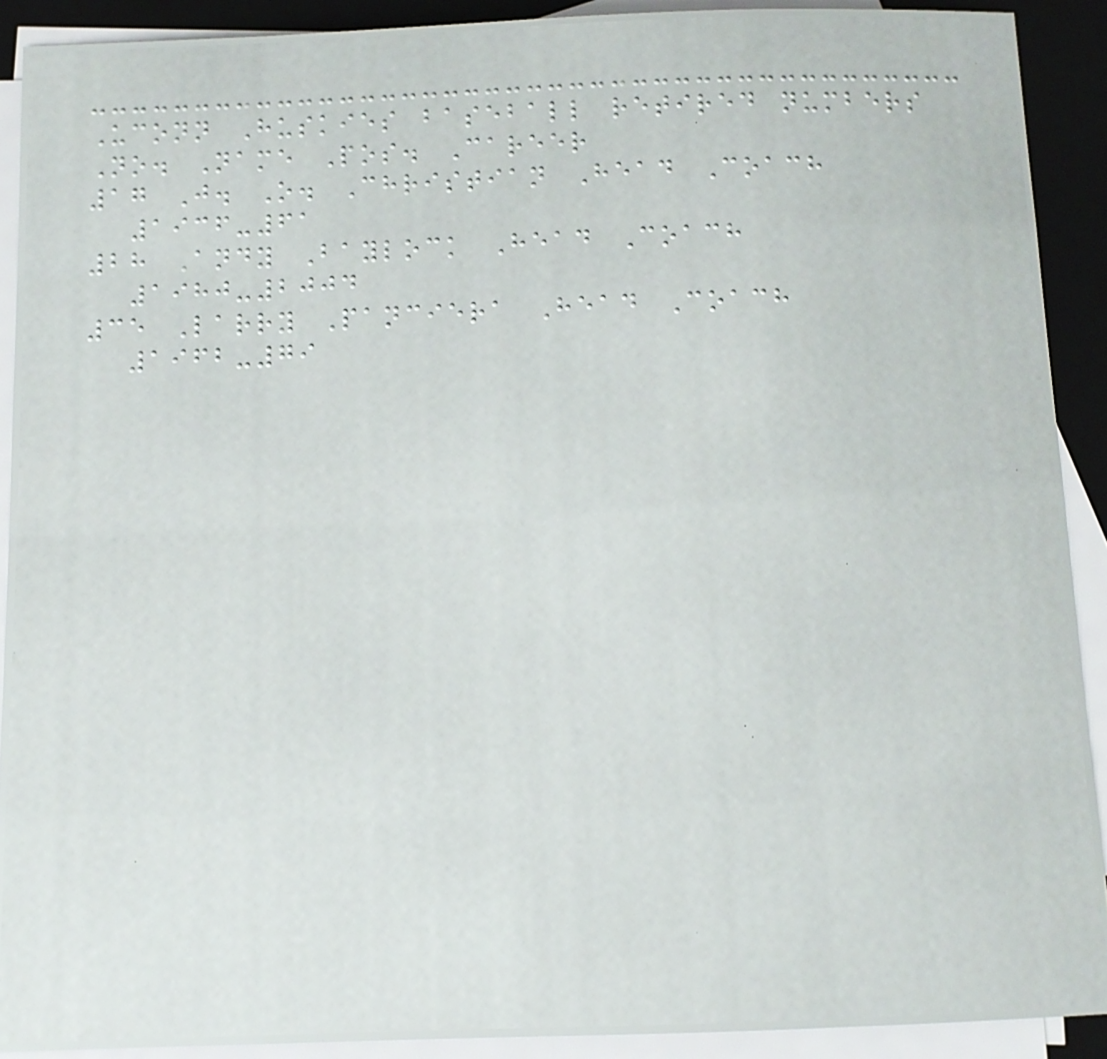Uconn Huskies baseball retired numbers
No. Name Pos. Career
17 J. O. Christian Head Coach
1936-61
28 Andy Baylock Head Coach
1980-2004
35 Larry Panciera Head Coach
1962-79
